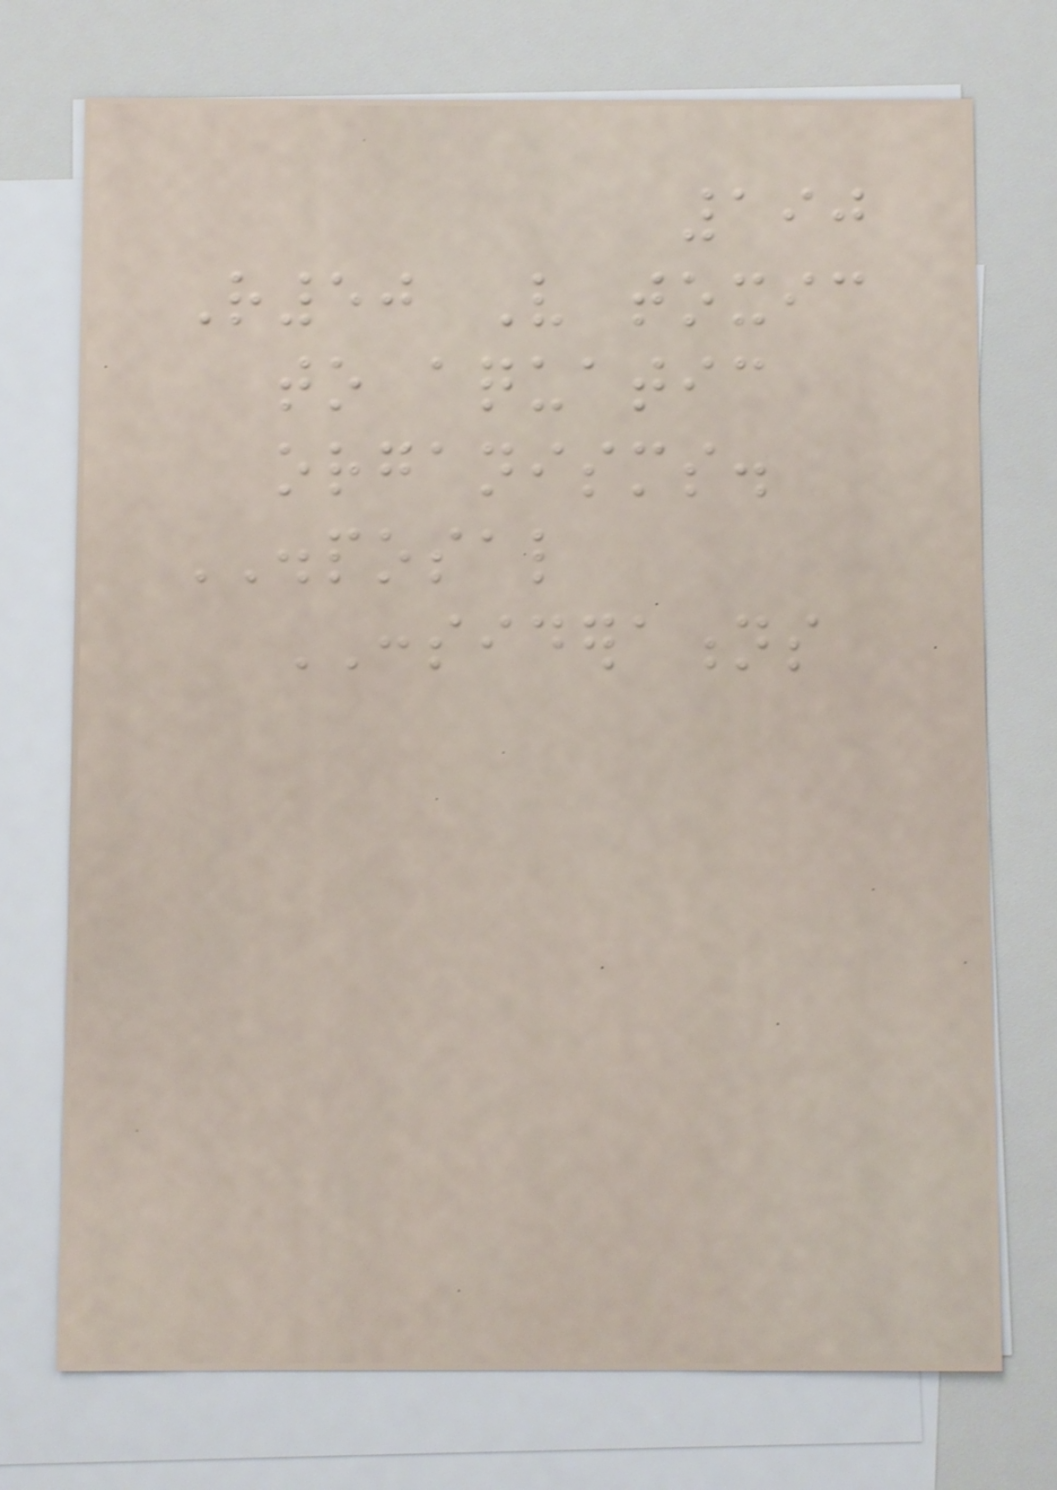190
R50 Very toxic
to aquatic
organisms.
DISPOSAL
CONSIDERATIONS
